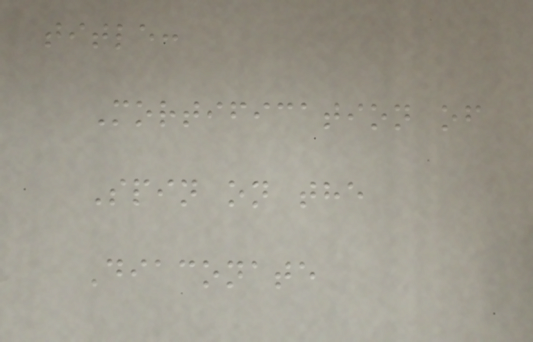title:
Mortification of
Spin on the
Diaconate
